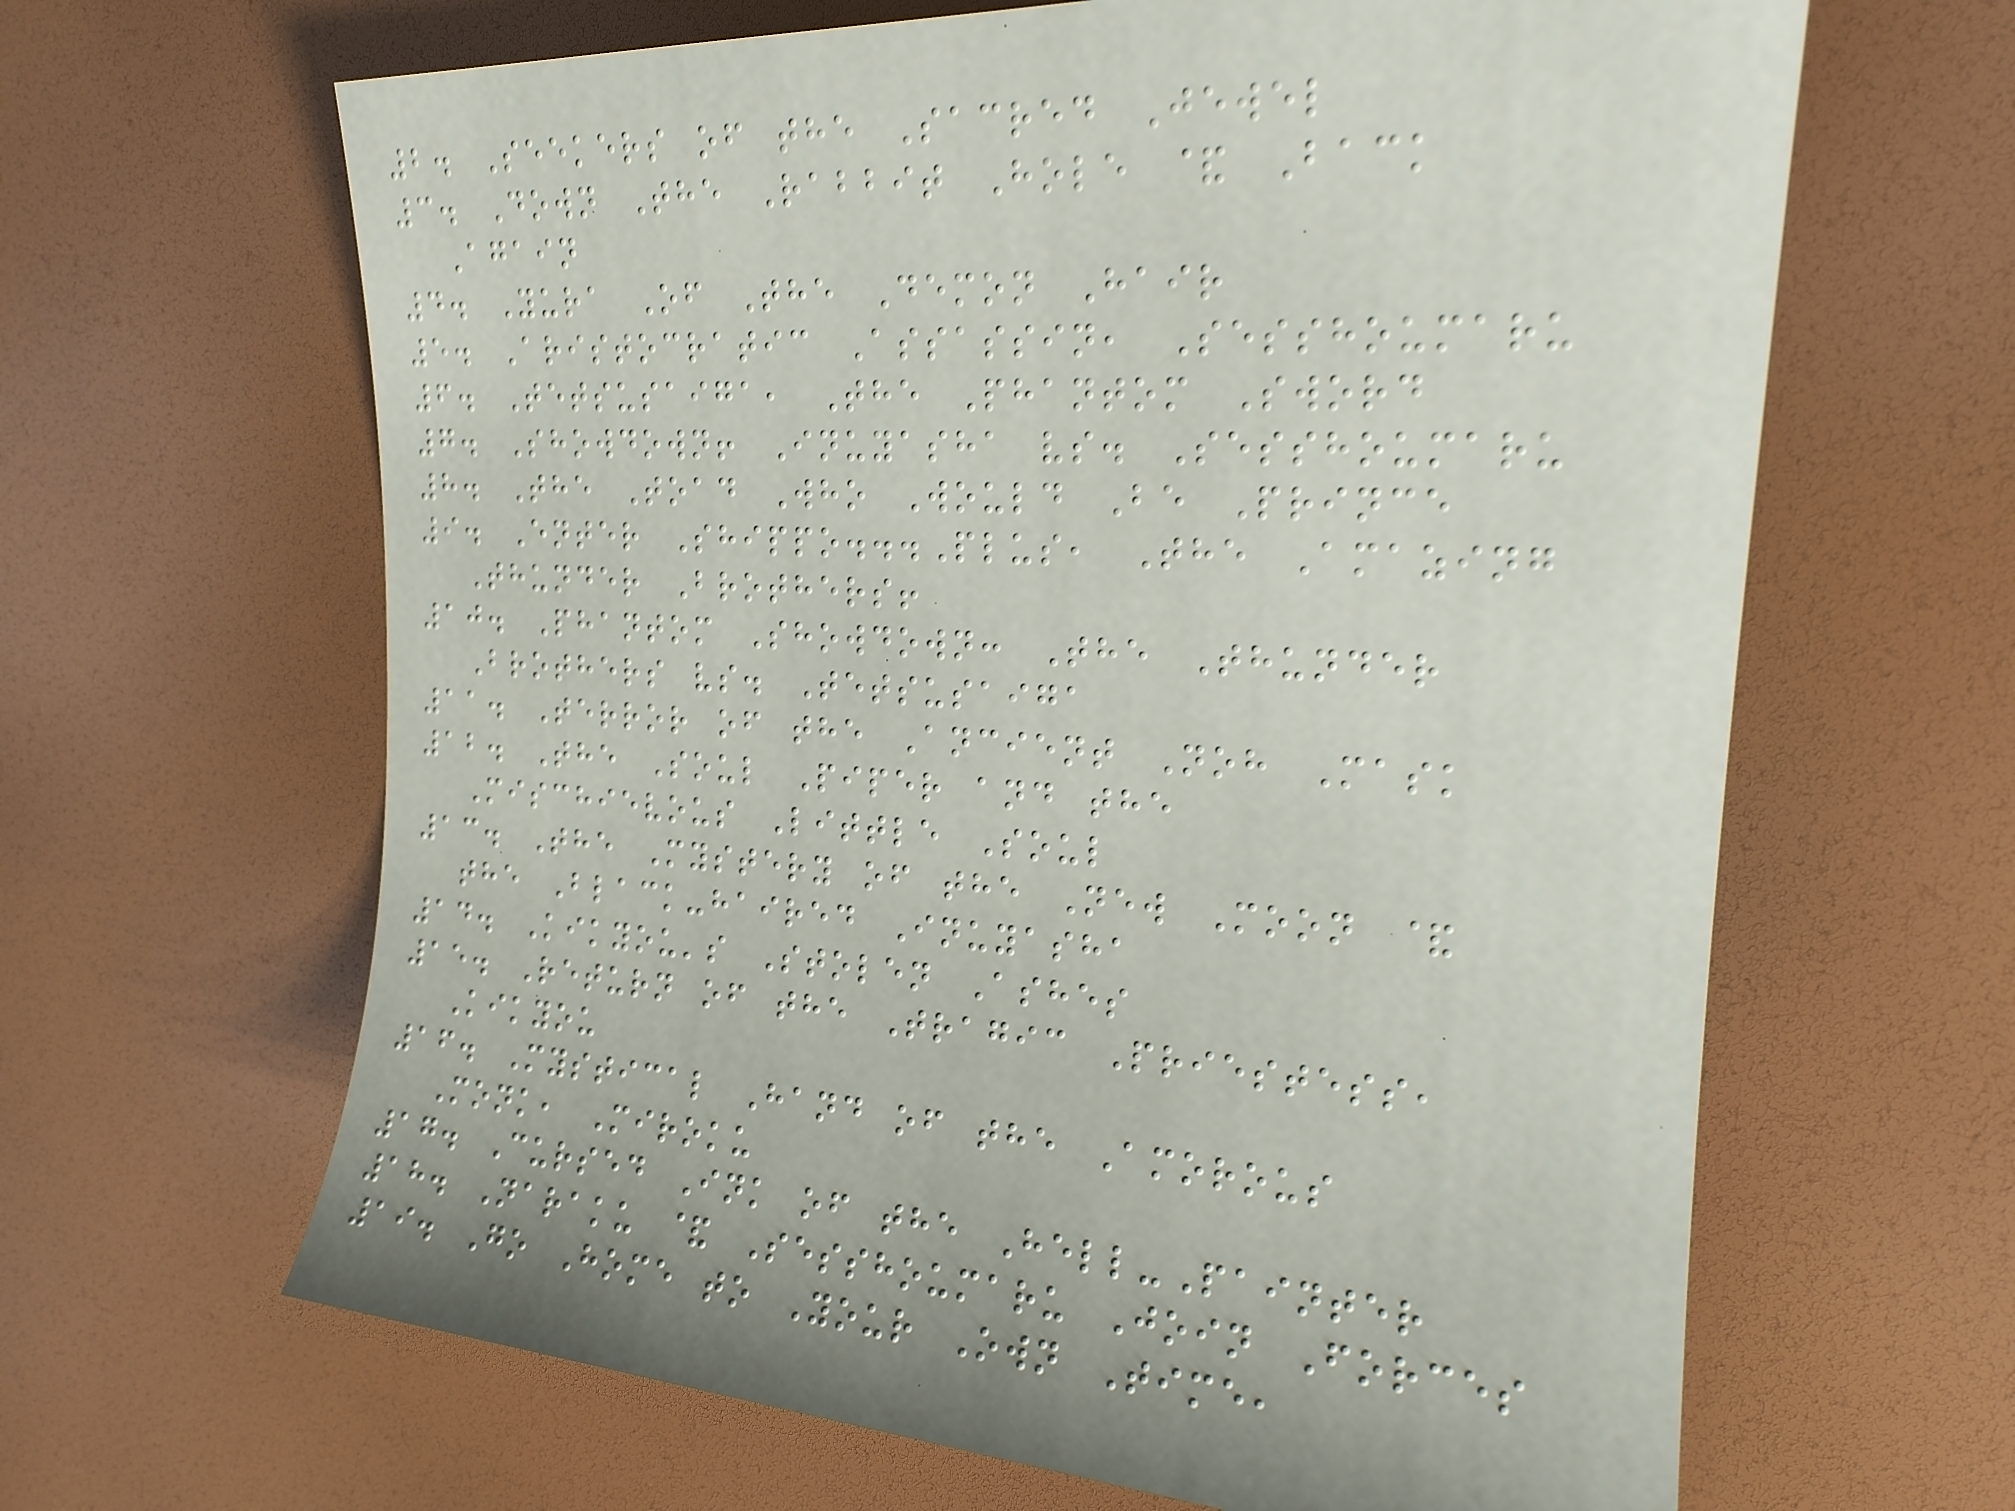2. Seekers of the Sacred Jewel
3. Down The Rabbit Hole & Back
Again
4. Yura Of The Demon Hair
5. Aristocratic Assassin, Sesshoumaru
6. Tetsusaiga, The Phantom Sword
7. Showdown! Inuyasha vs. Sesshoumaru
8. The Toad Who Would Be Prince
9. Enter Shippo...Plus, The Amazing
Thunder Brothers!
10. Phantom Showdown: The Thunder
Brothers vs. Tetsusaiga
11. Terror of the Ancient Noh Mask
12. The Soul Piper and the
Mischievous Little Soul
13. The Mystery of the New Moon &
the Black-haired Inuyasha
14. Kikyou's Stolen Ashes
15. Return of the Tragic Priestess,
Kikyou
16. Mystical Hand of the Amorous
Monk, Miroku
17. Cursed Ink of the Hell-Painter
18. Naraku & Sesshoumaru Join Forces
19. Go Home to Your Own Time,
